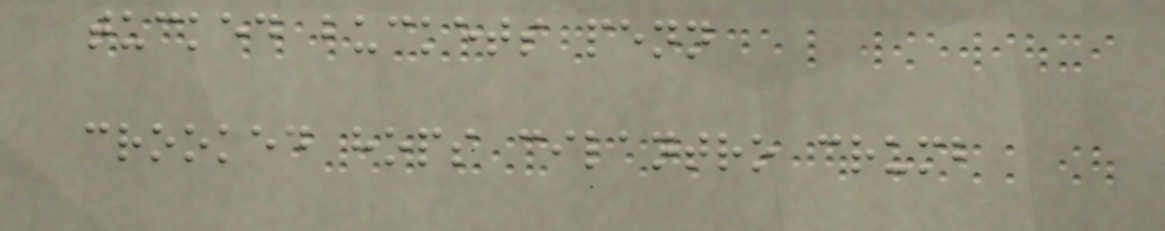tucked buckets penn
crooked hops cilantro crumb
